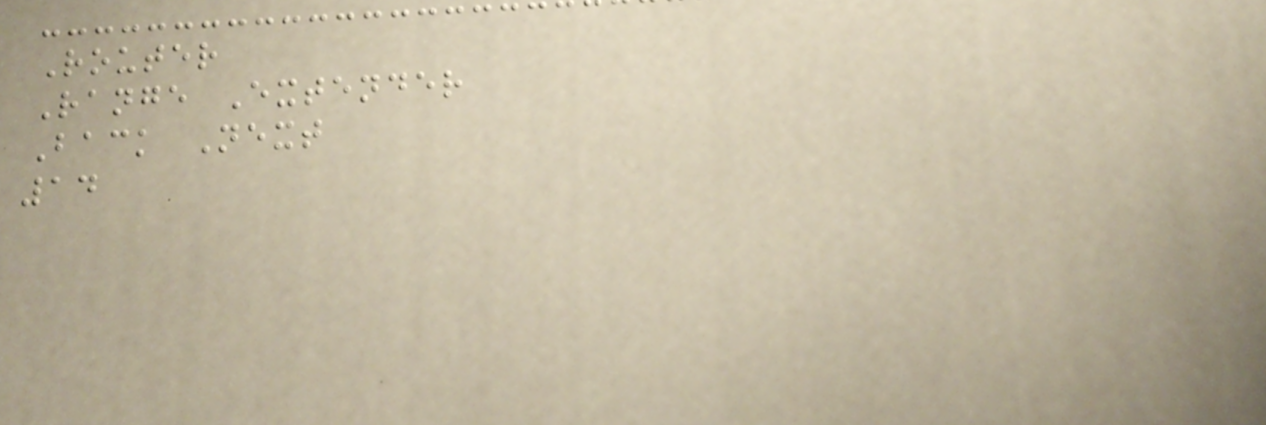Router
Range Extender
Back Next
14
